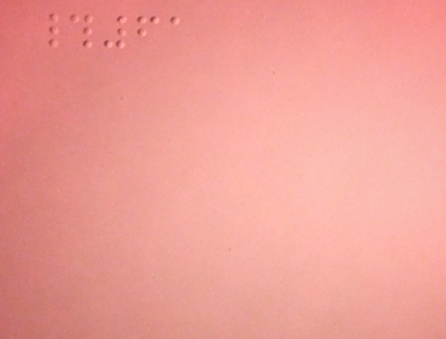#61
